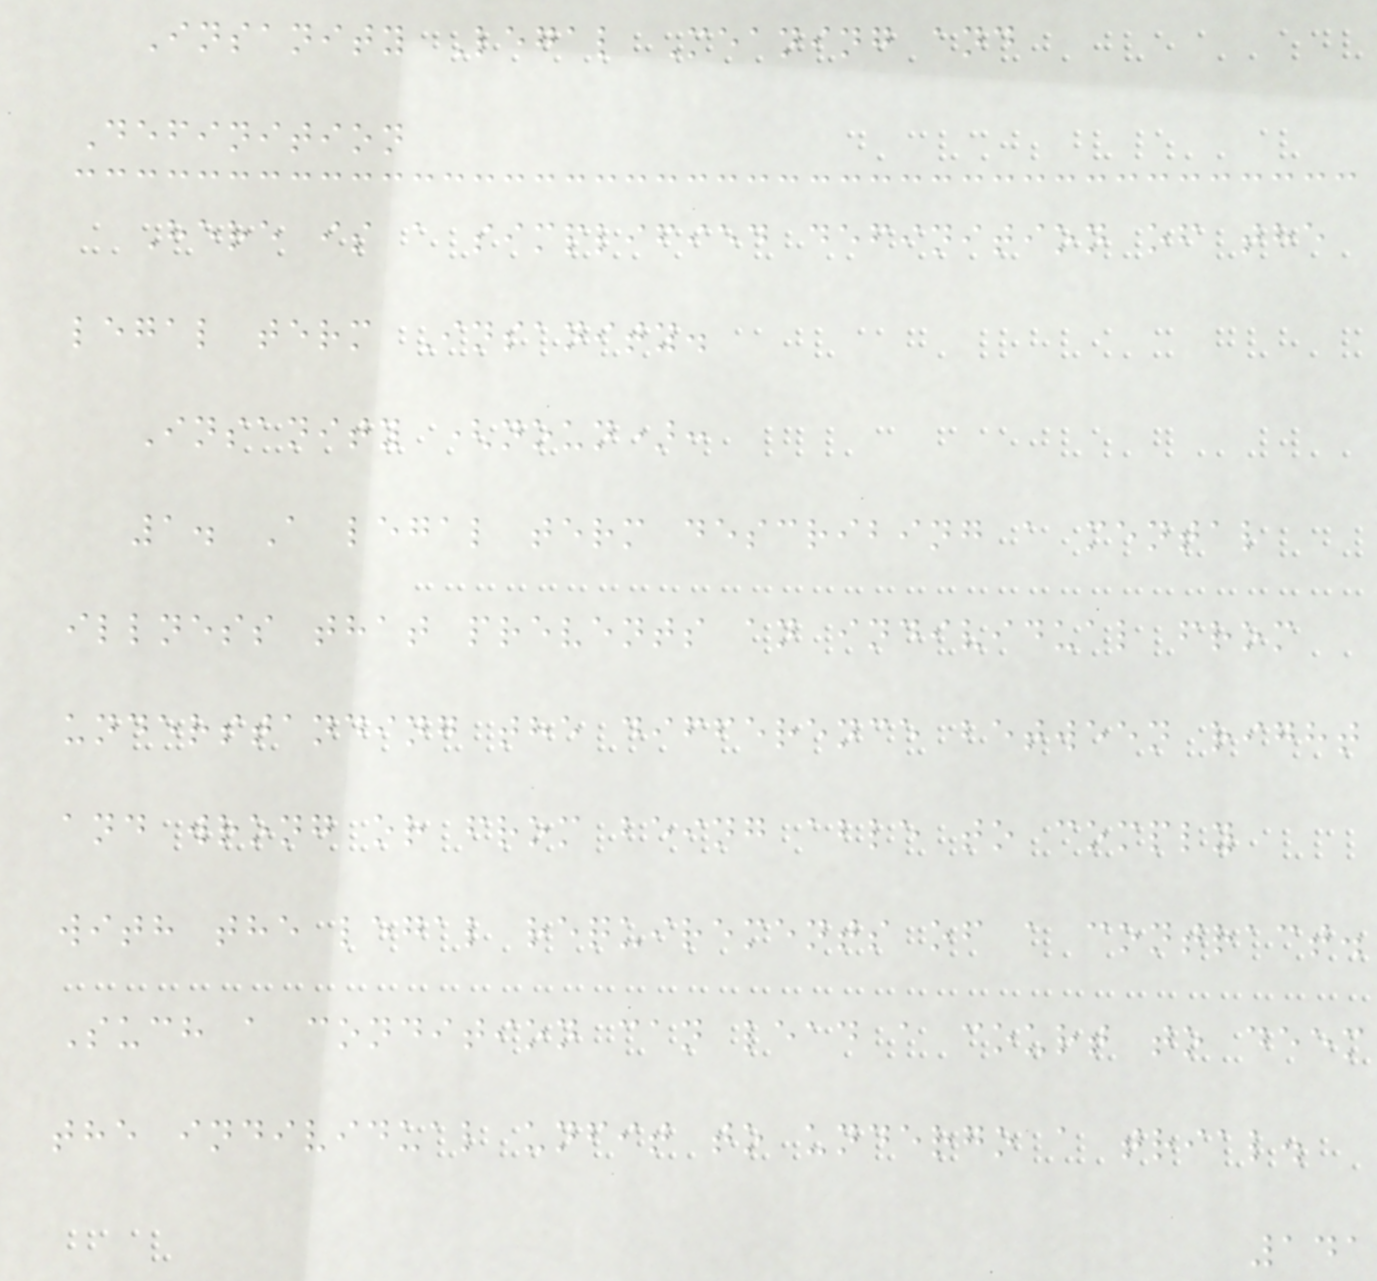Insanity Legal Meaning and
Definition
Here is a simplified definition of the
legal term Insanity.
Insanity (noun):
1. A legal term describing a mental
illness that prevents an individual from
understanding the difference between right
and wrong or from being able to comply
with the legal requirements of a contract.
Such a condition can lead a court to deem
the individual unfit to undergo a trial.
141
